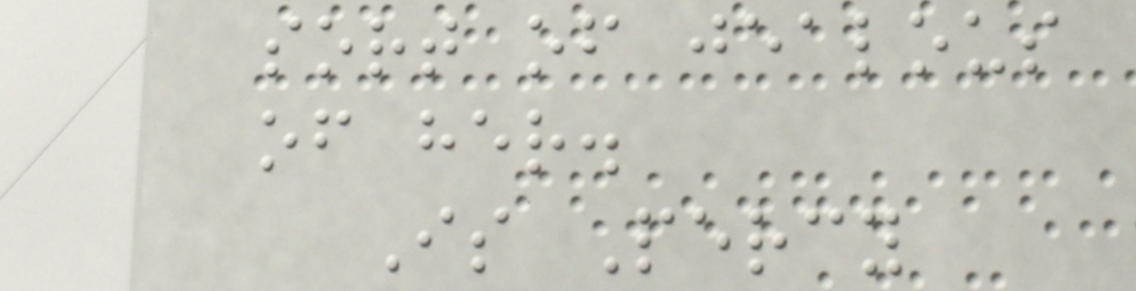sort of jealous
of her.
Is Percy
